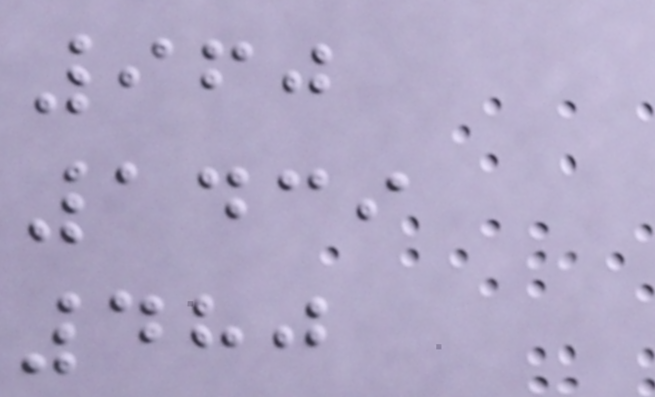960
1439
480
